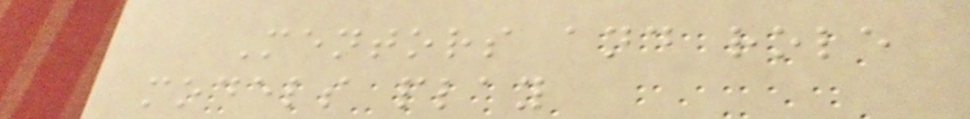Mentors and role
models play
